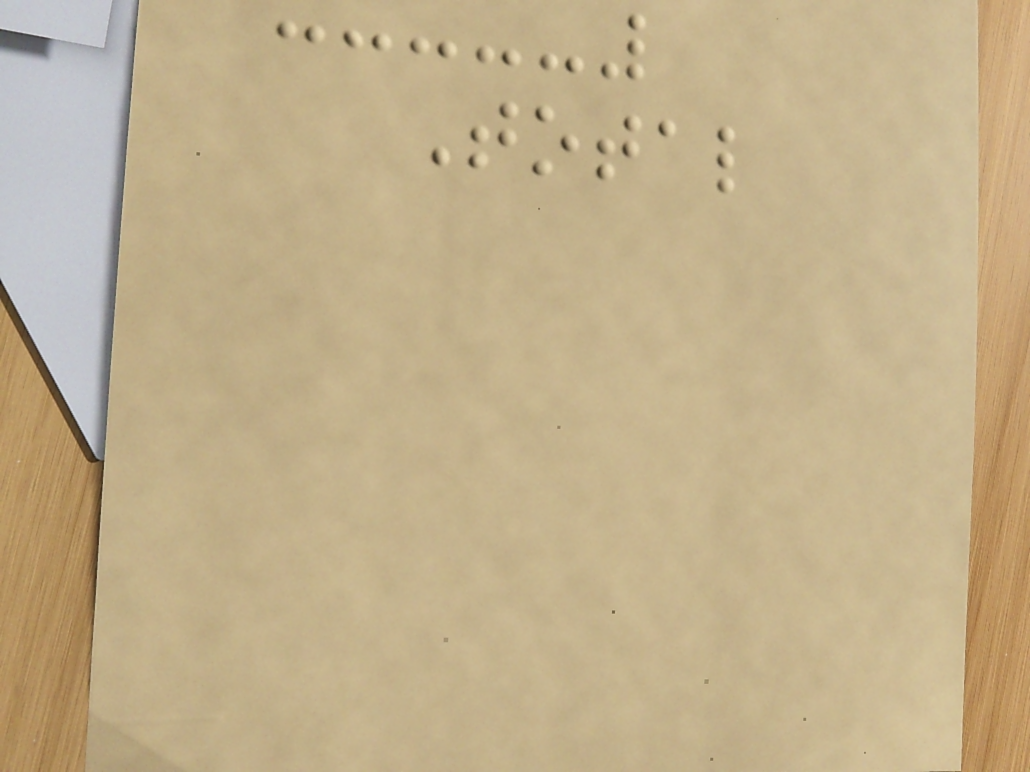Total
